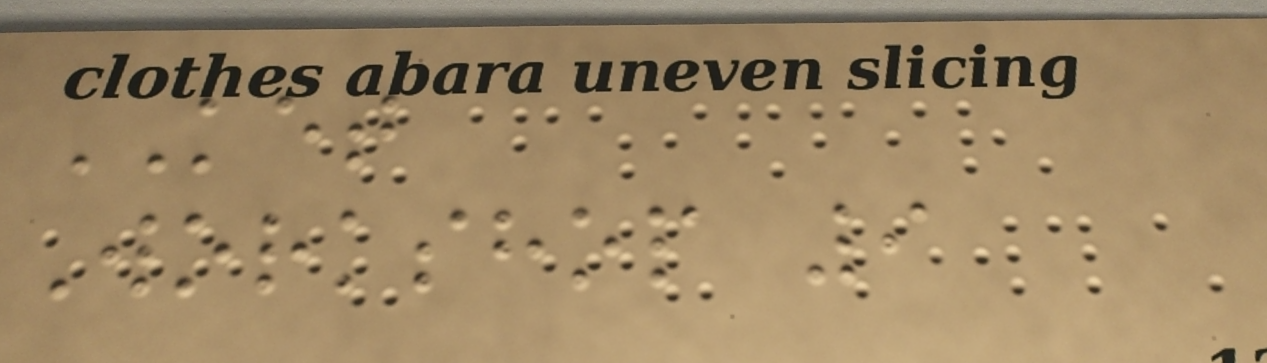KET
Workshop 9
